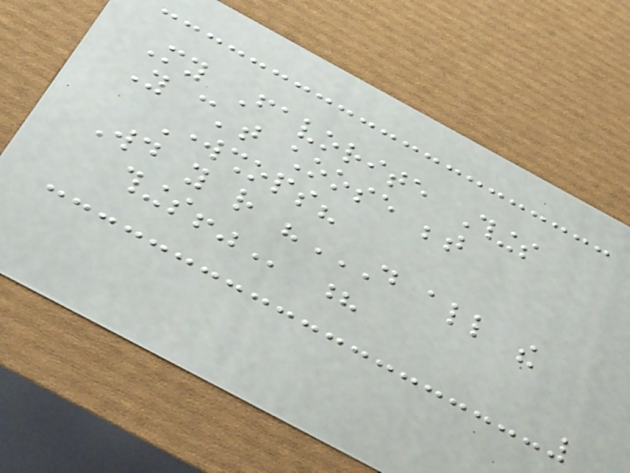My Favorite Things
You can't choose between
Workshops?
Would you rather "DO ALL THE
THINGS!" ?
